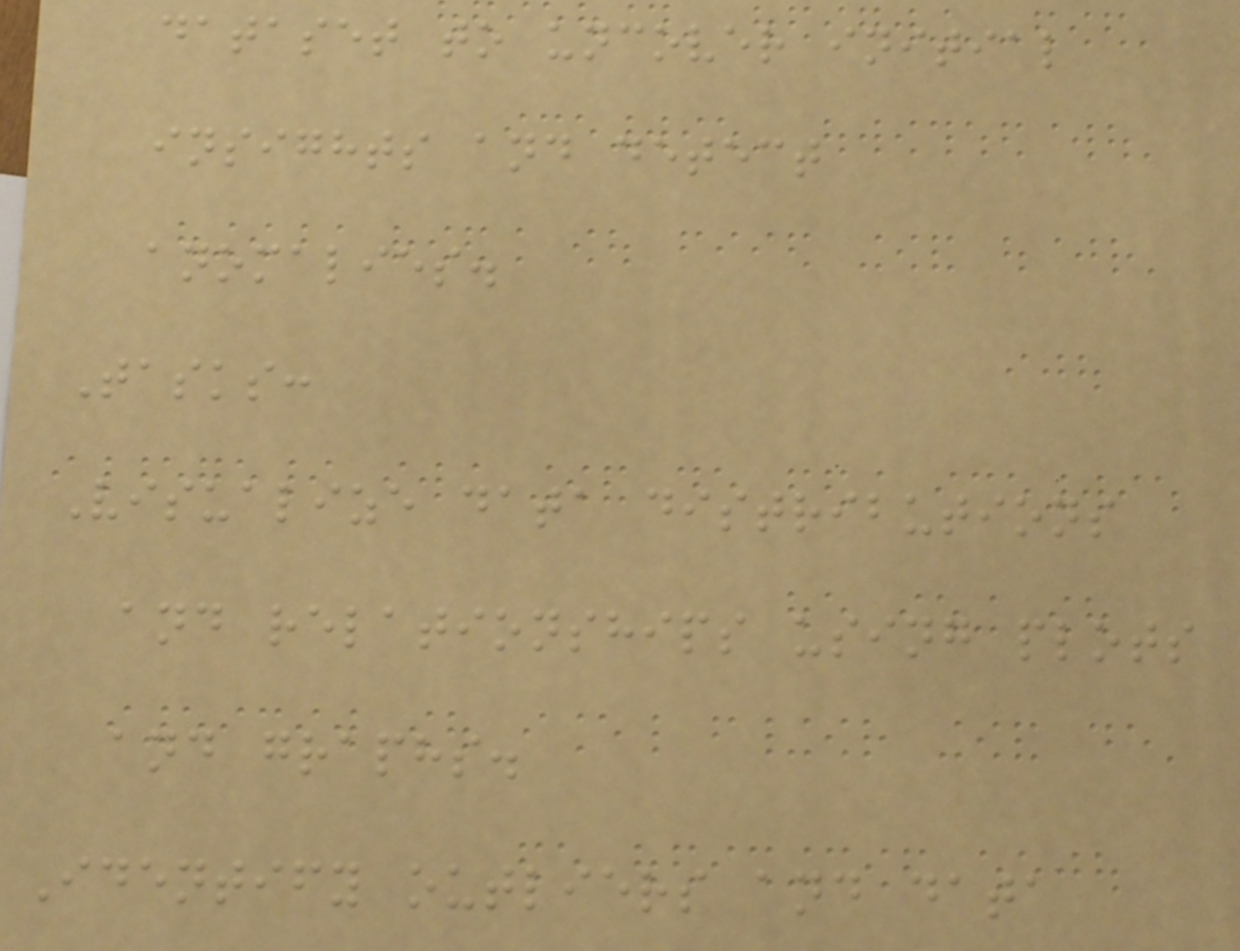dataset to uncover initial
insights and detect
anomalies.
Tasks:
Visualize data distributions
and relationships using plots
and graphs.
Identify outliers and data
